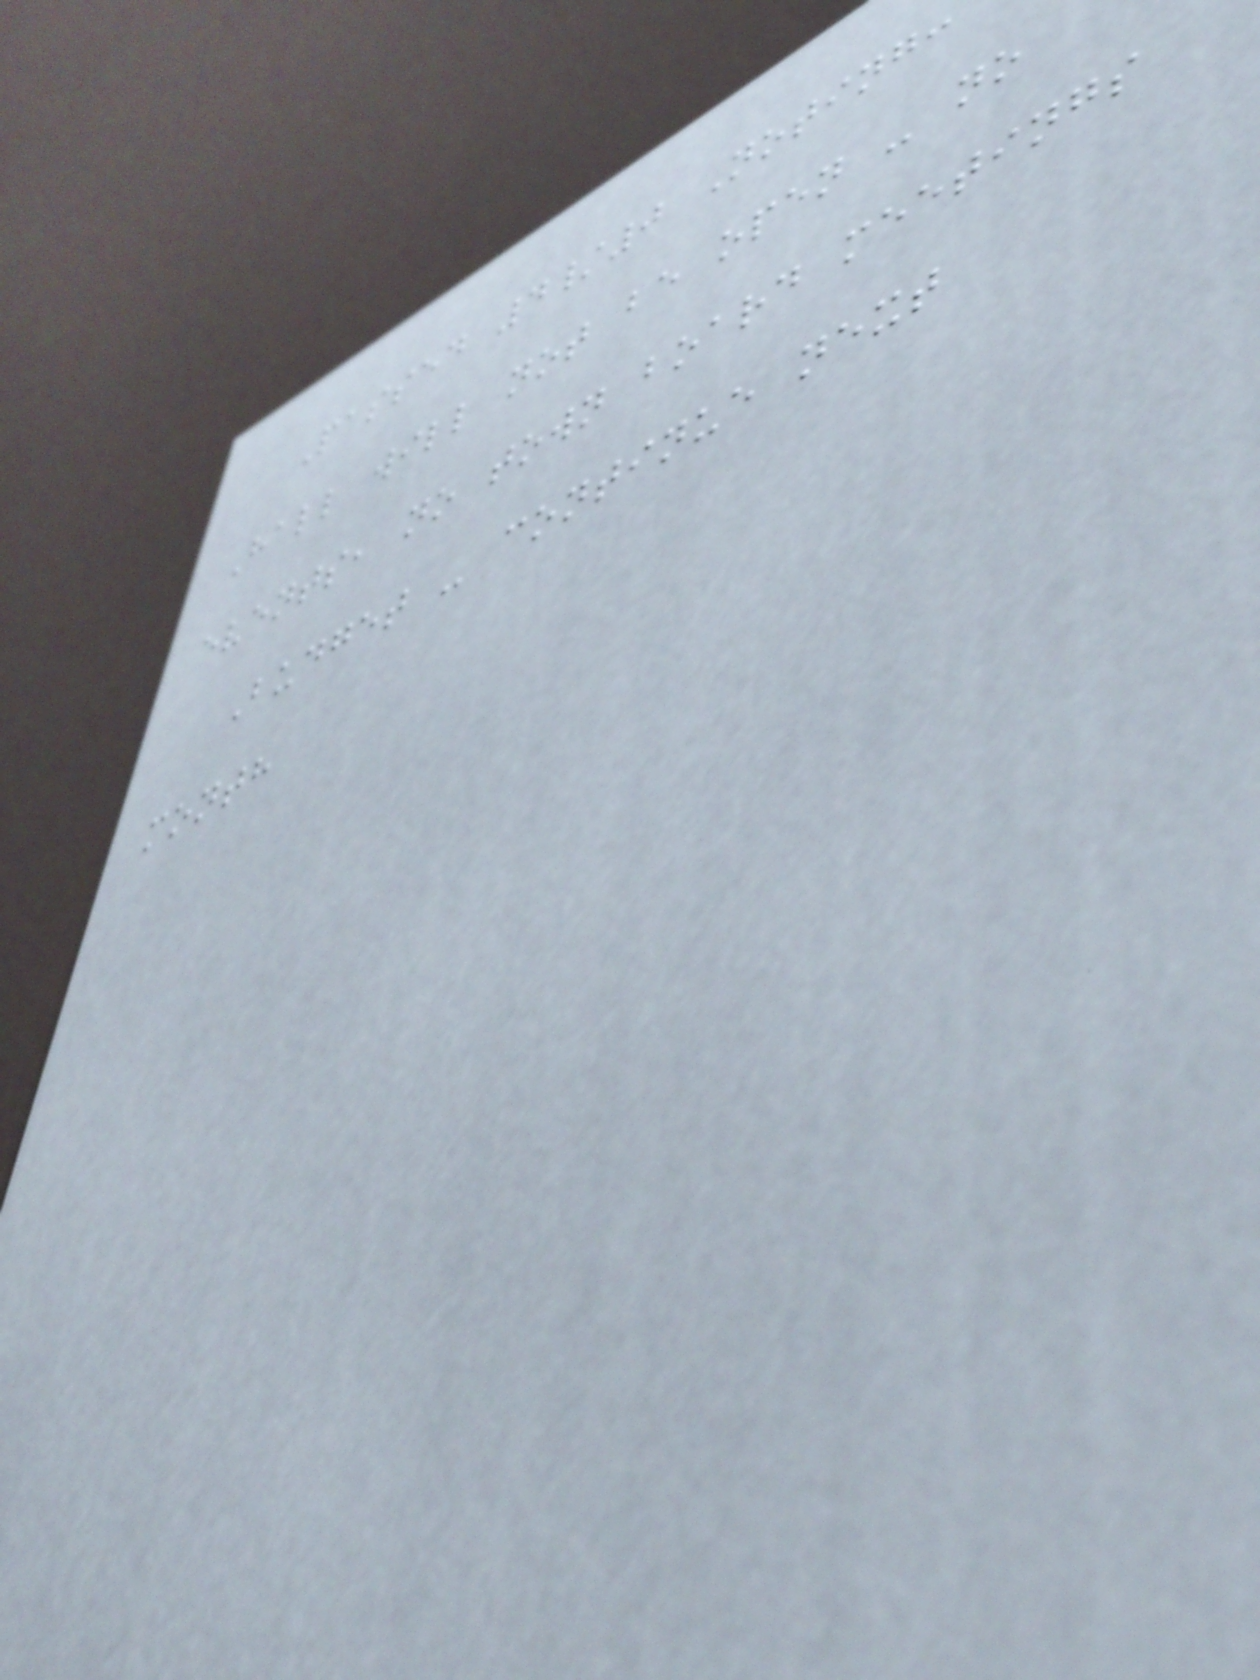Passed 4/0 Noting:
Hall will not be open - no
events, no town board meetings
Budget - continue next
month
